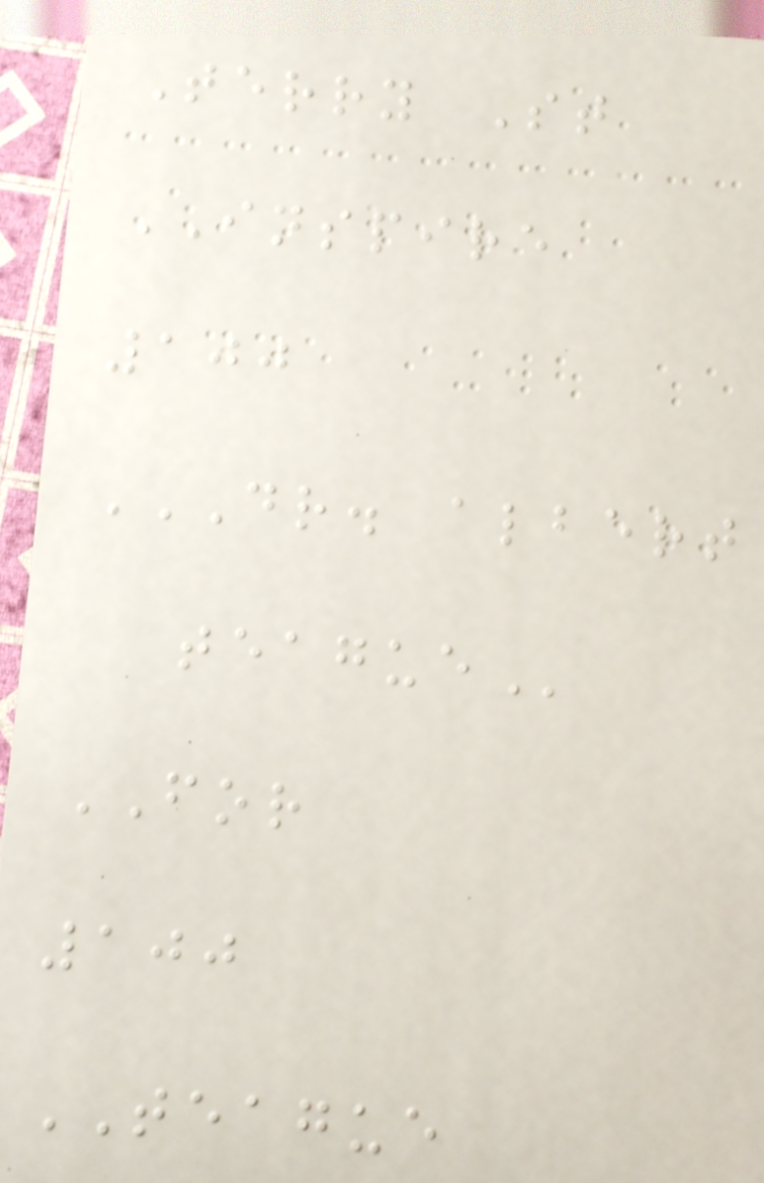Terry St
INSPIRE
100
DR. ALBERT
TEAGUE
FOR
100
TEAGUE
